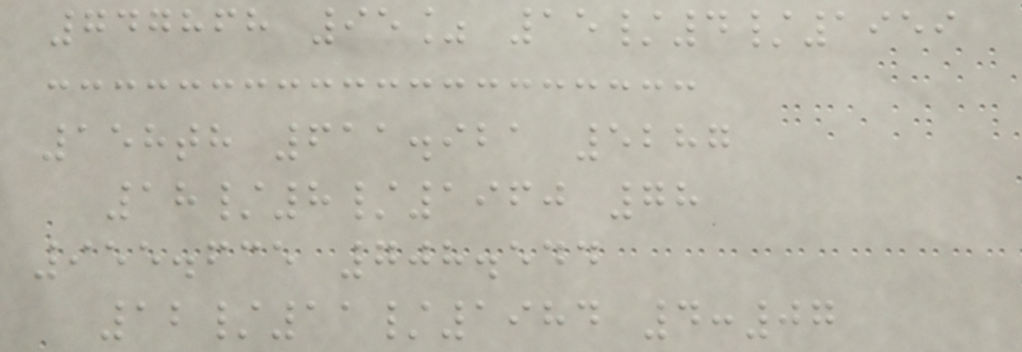747868 95% 15/4/1959
158th 611.921 5287
18/8/1960 78
955.635 708.544
12/11/1984 4:07
